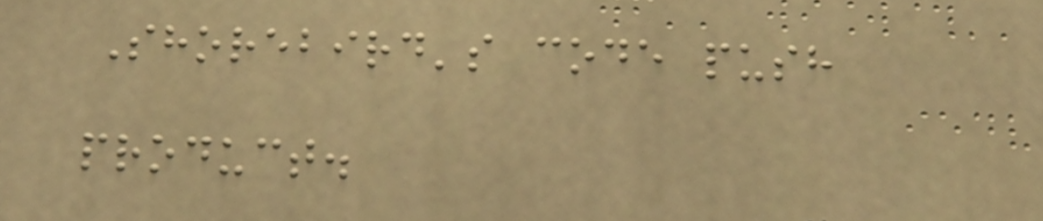Shorebird's code push
product.
